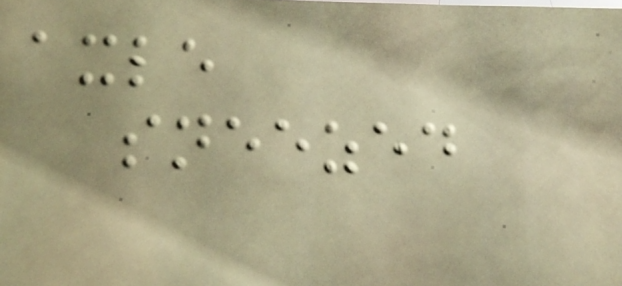axle
sneezed
